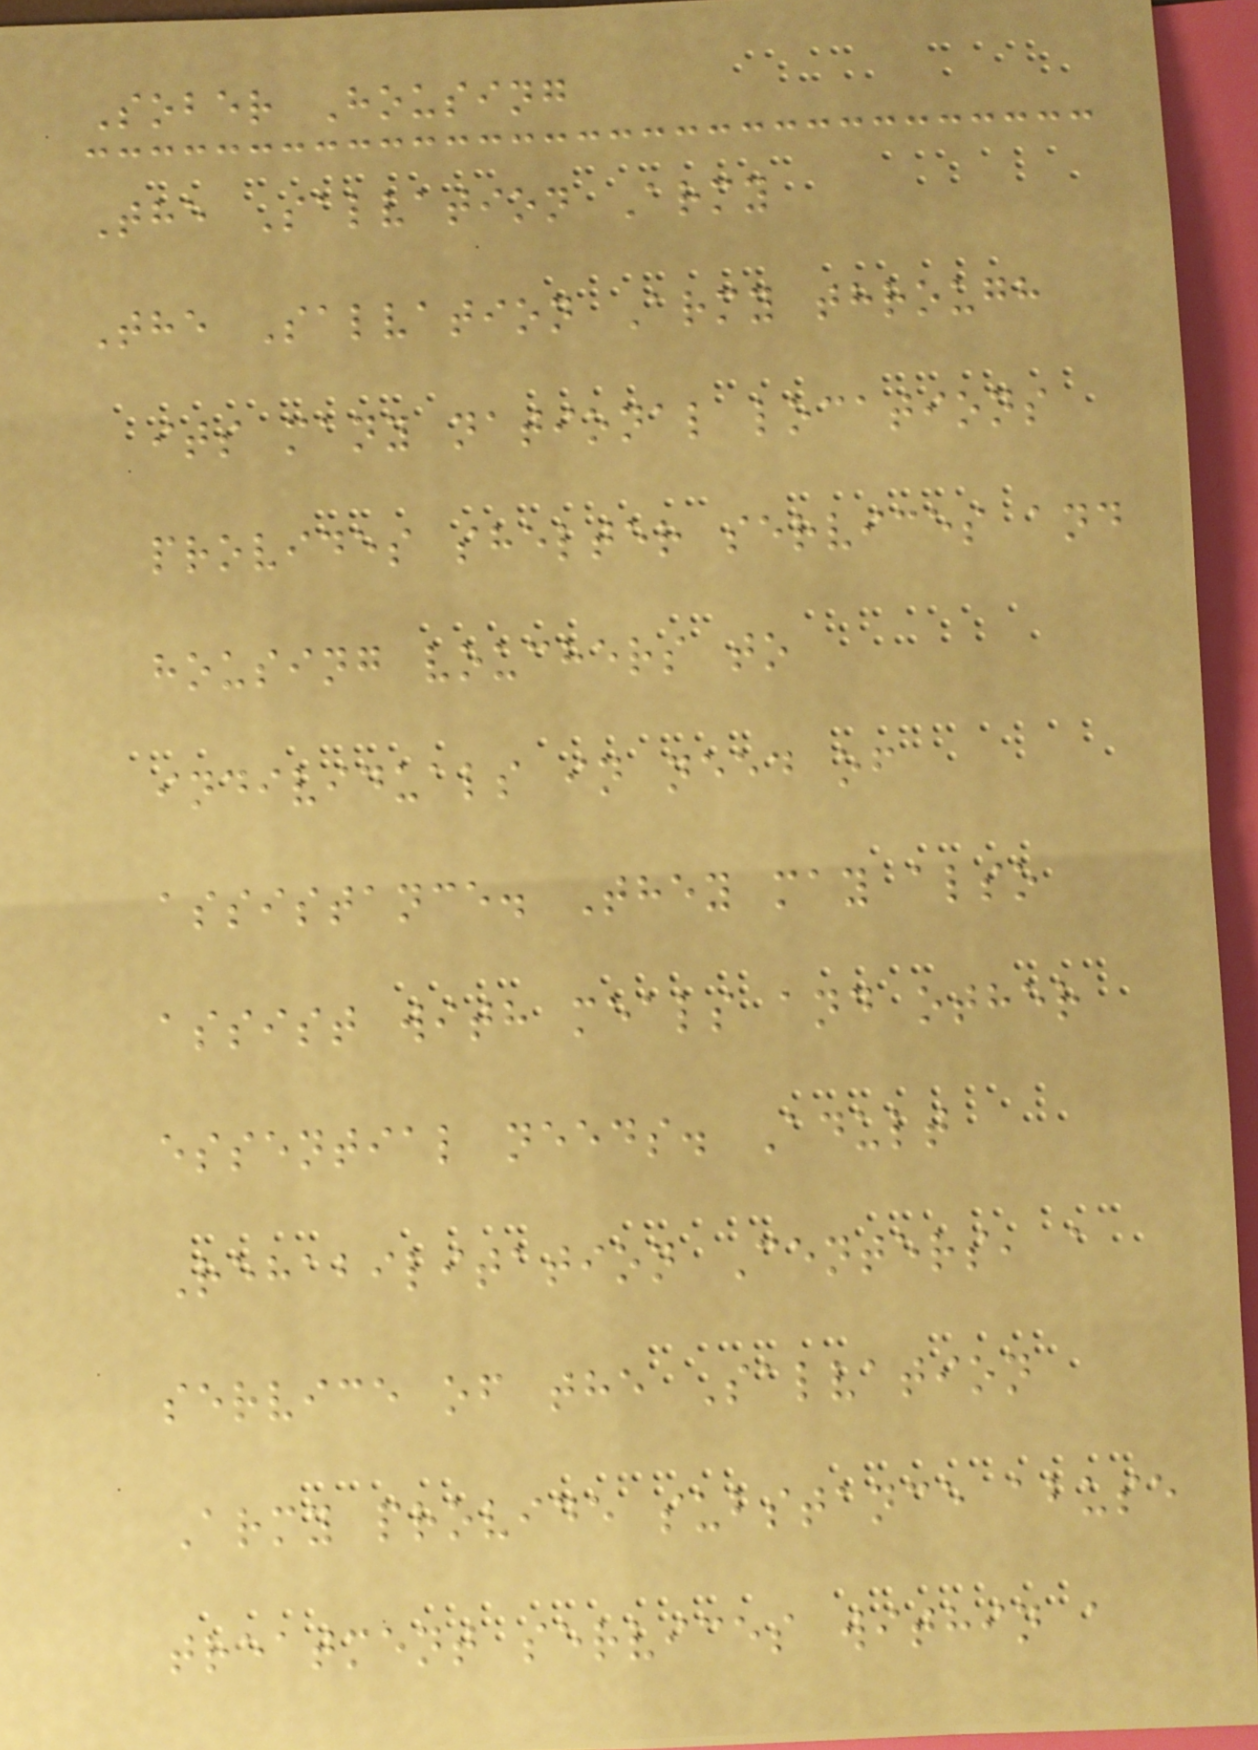Sober Housing
The Salvation Army
The Salvation Army through
its many national locations
provides shelter services and
housing vouchers to
individuals in need of
assistance. They may also
assist with meals and other
essential needs. Adult
Rehabilitation Centers, a
service of the Salvation
Army provide substance abuse
treatment services within a
